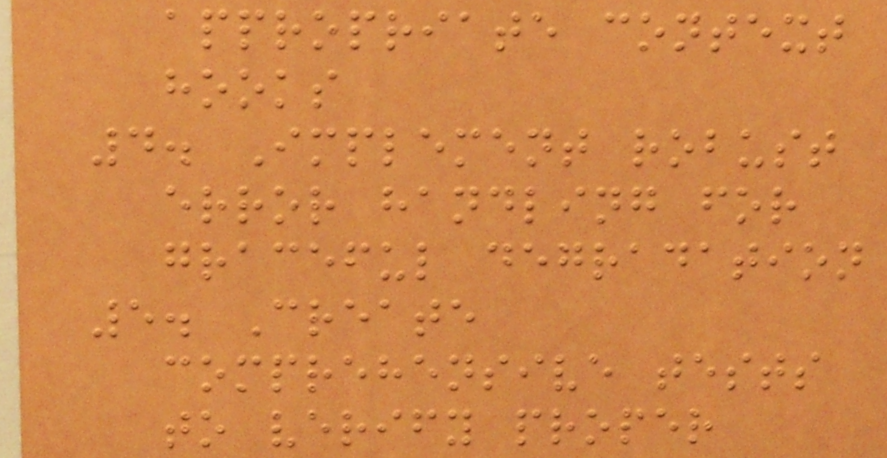appropriate context
hooks
4. Implement robust
error handling for
graceful degradation
5. Create
comprehensive tests
to verify proper
